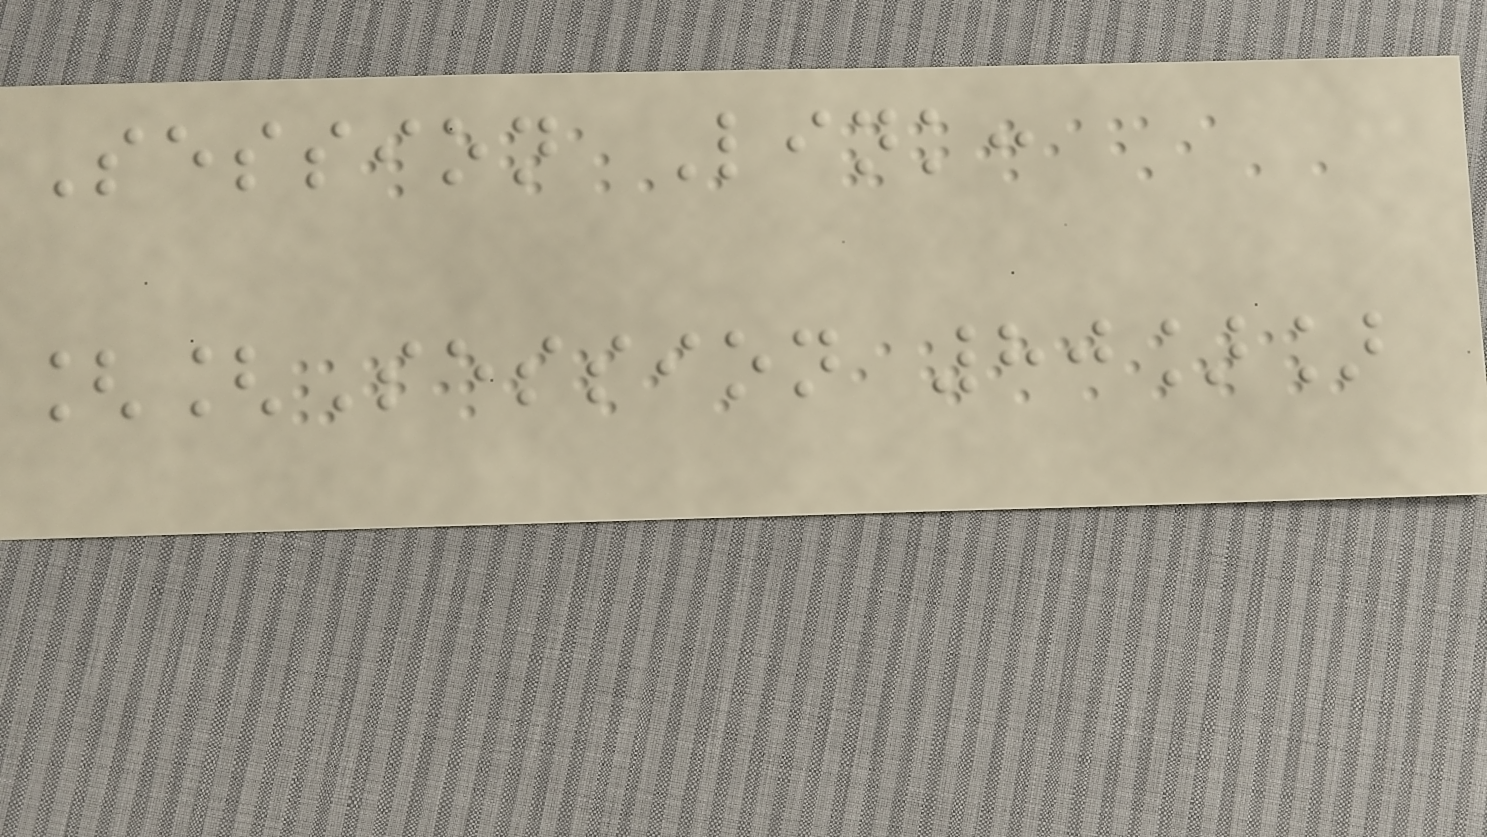Session Link:
[[Session 80]]
